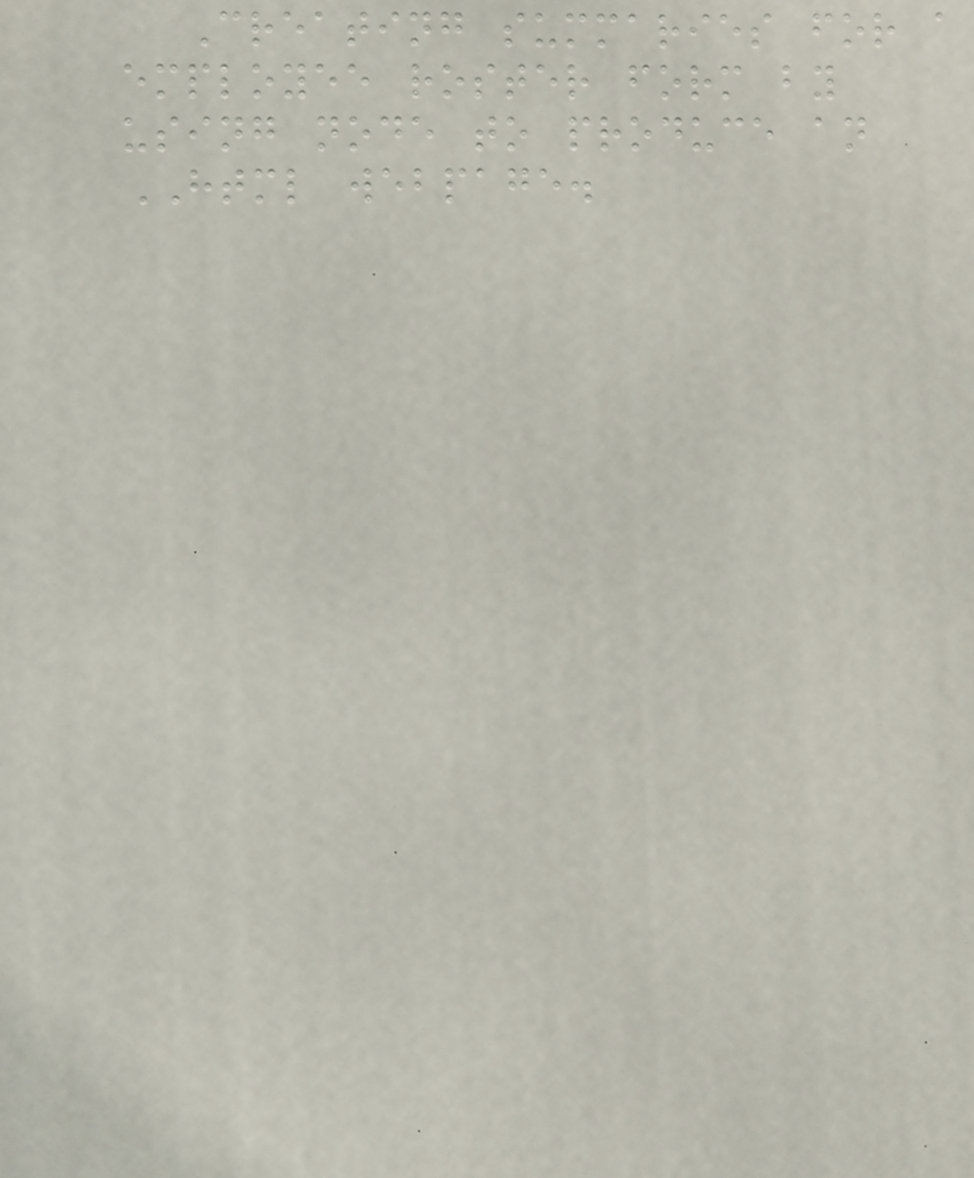Creating summaries for a
employee roster form by
using node to produce an
HTML webpage.
